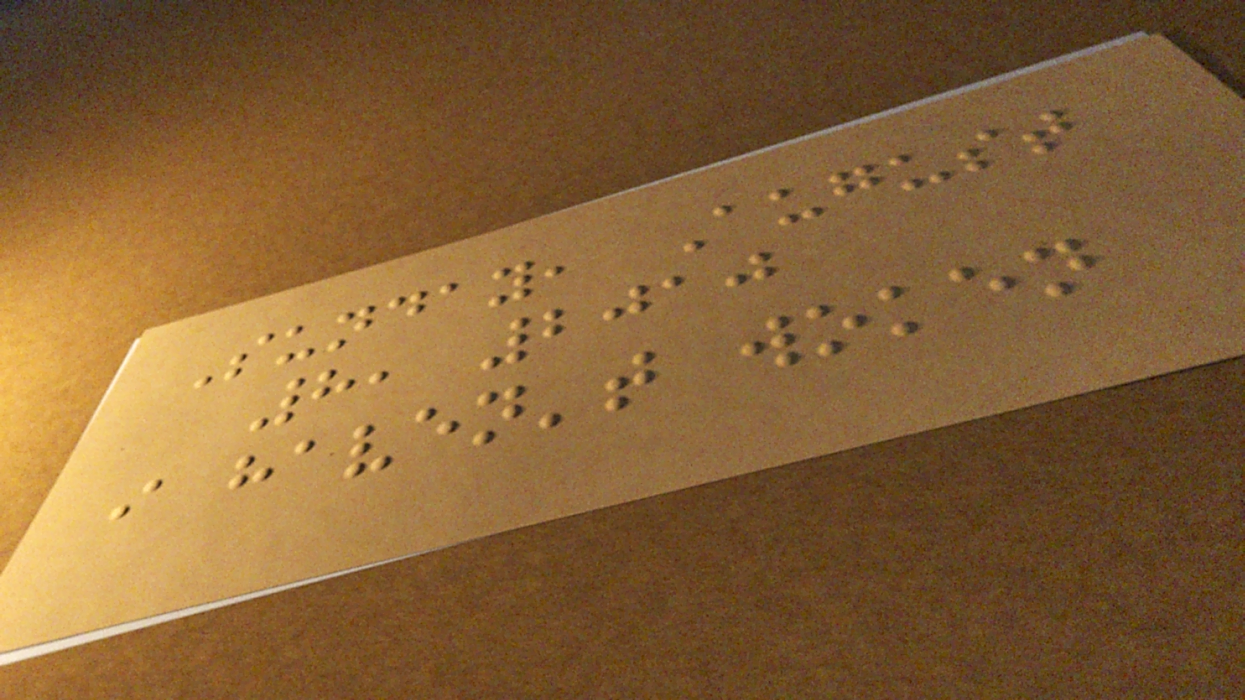Sunday, August
8, 2010
i haven't woken
